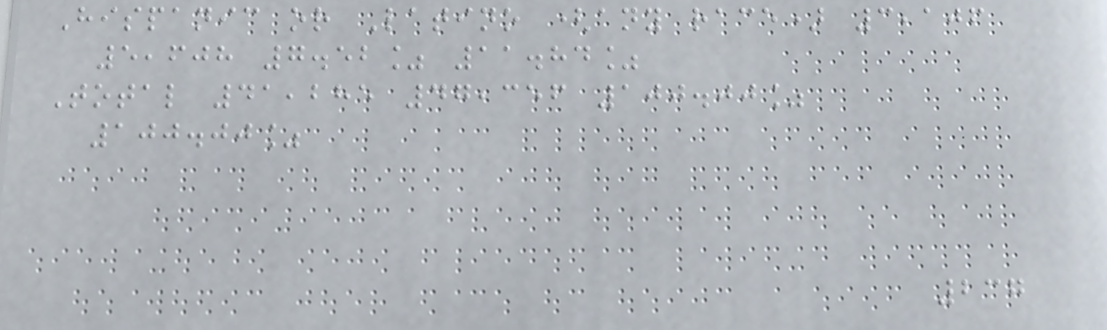Hispanic or Latino (any race) 3,106
5,608 7.52% 11.84%
Total 41,285 47,356 100.00%
100.00%
237
